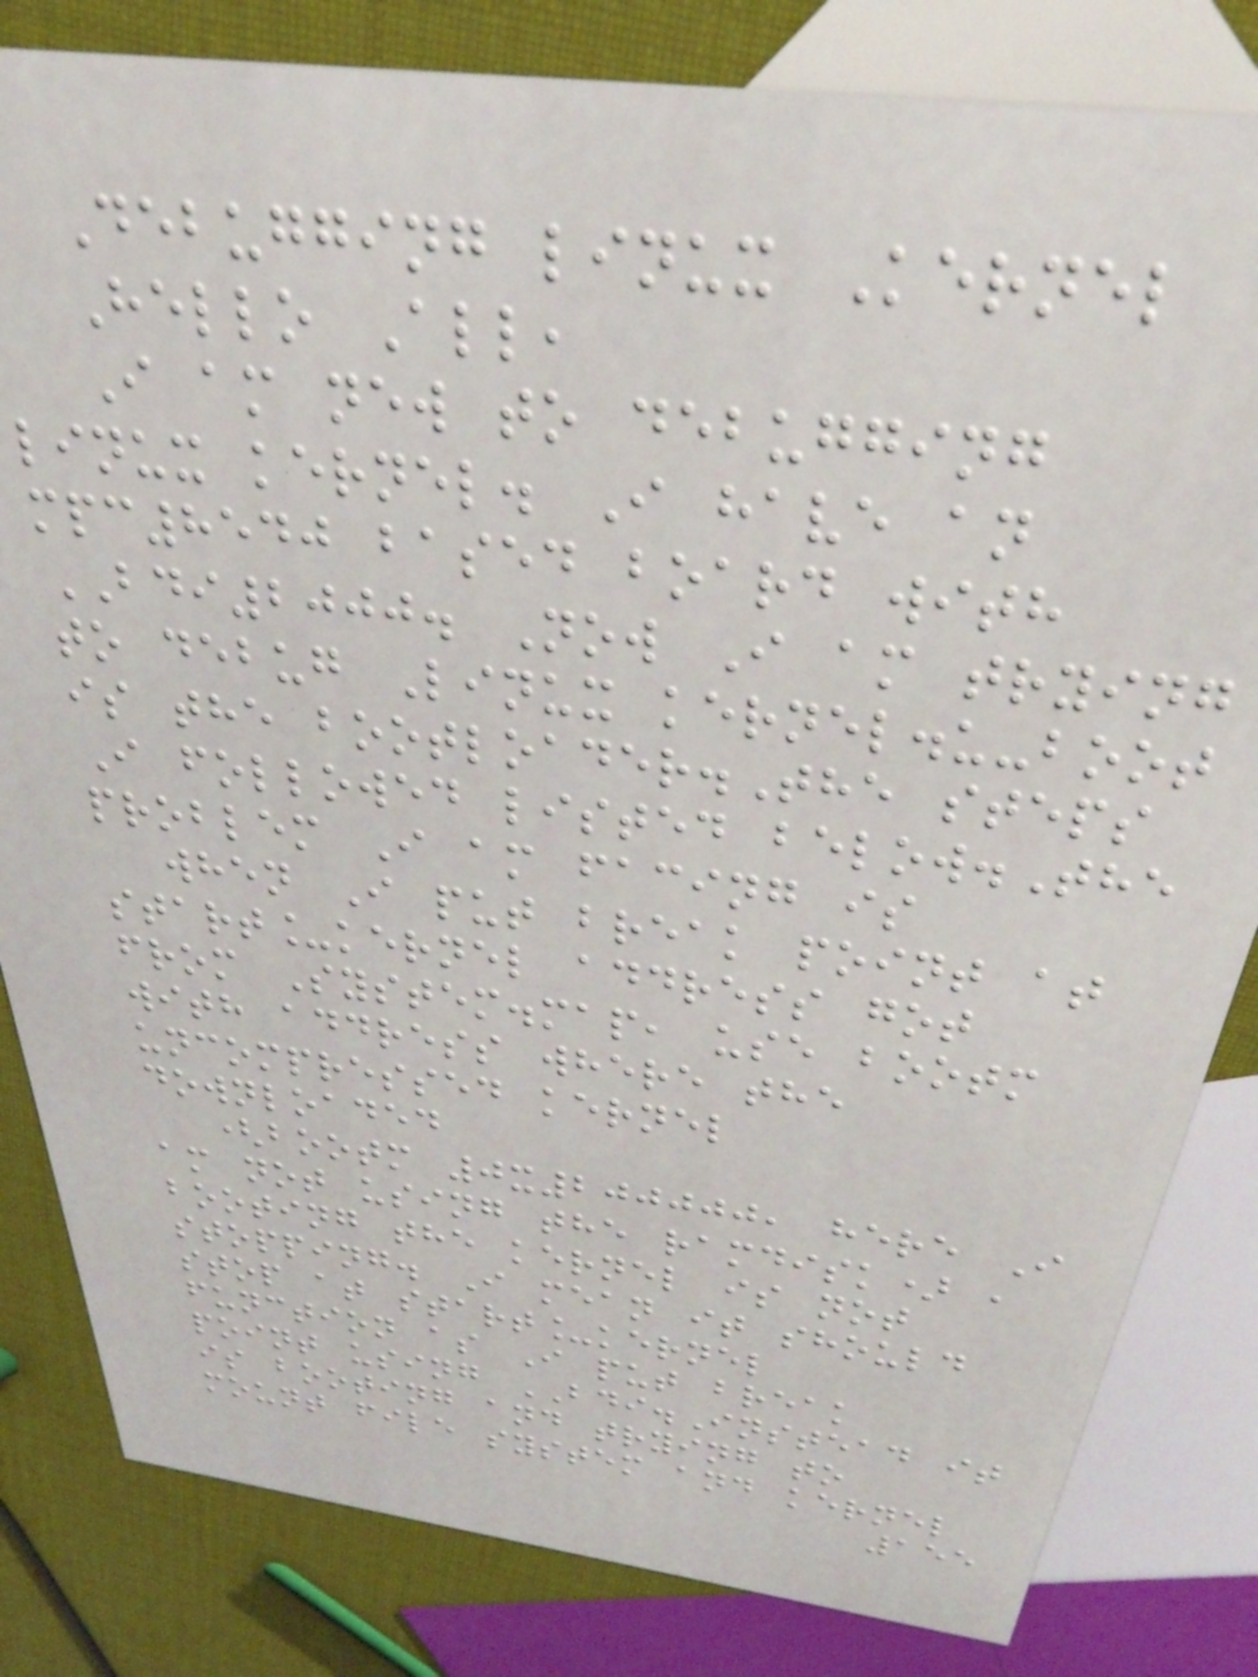Debugging linux Kernel
Hello All,
I am new to debugging
linux kernel. I have an
mpc8540 based board with
BDI2000. Now I am trying
to debug Linux kernel.u-boot
is the bootloader.The steps
I followed listed below.The
problem I am facing is
when I put break point at
start_kernel address got
from System.map, use bootm
with address where the
uncompressed kernel
downloaded
(bootm 0x200000, here I
am not using the ramdisk) ,
booting the kernel is not
stopping. I mean it should
stop at start_kernel
function as I put break
point using BDI.Instead it
is booting and trying to
mount file system and kernel
155
